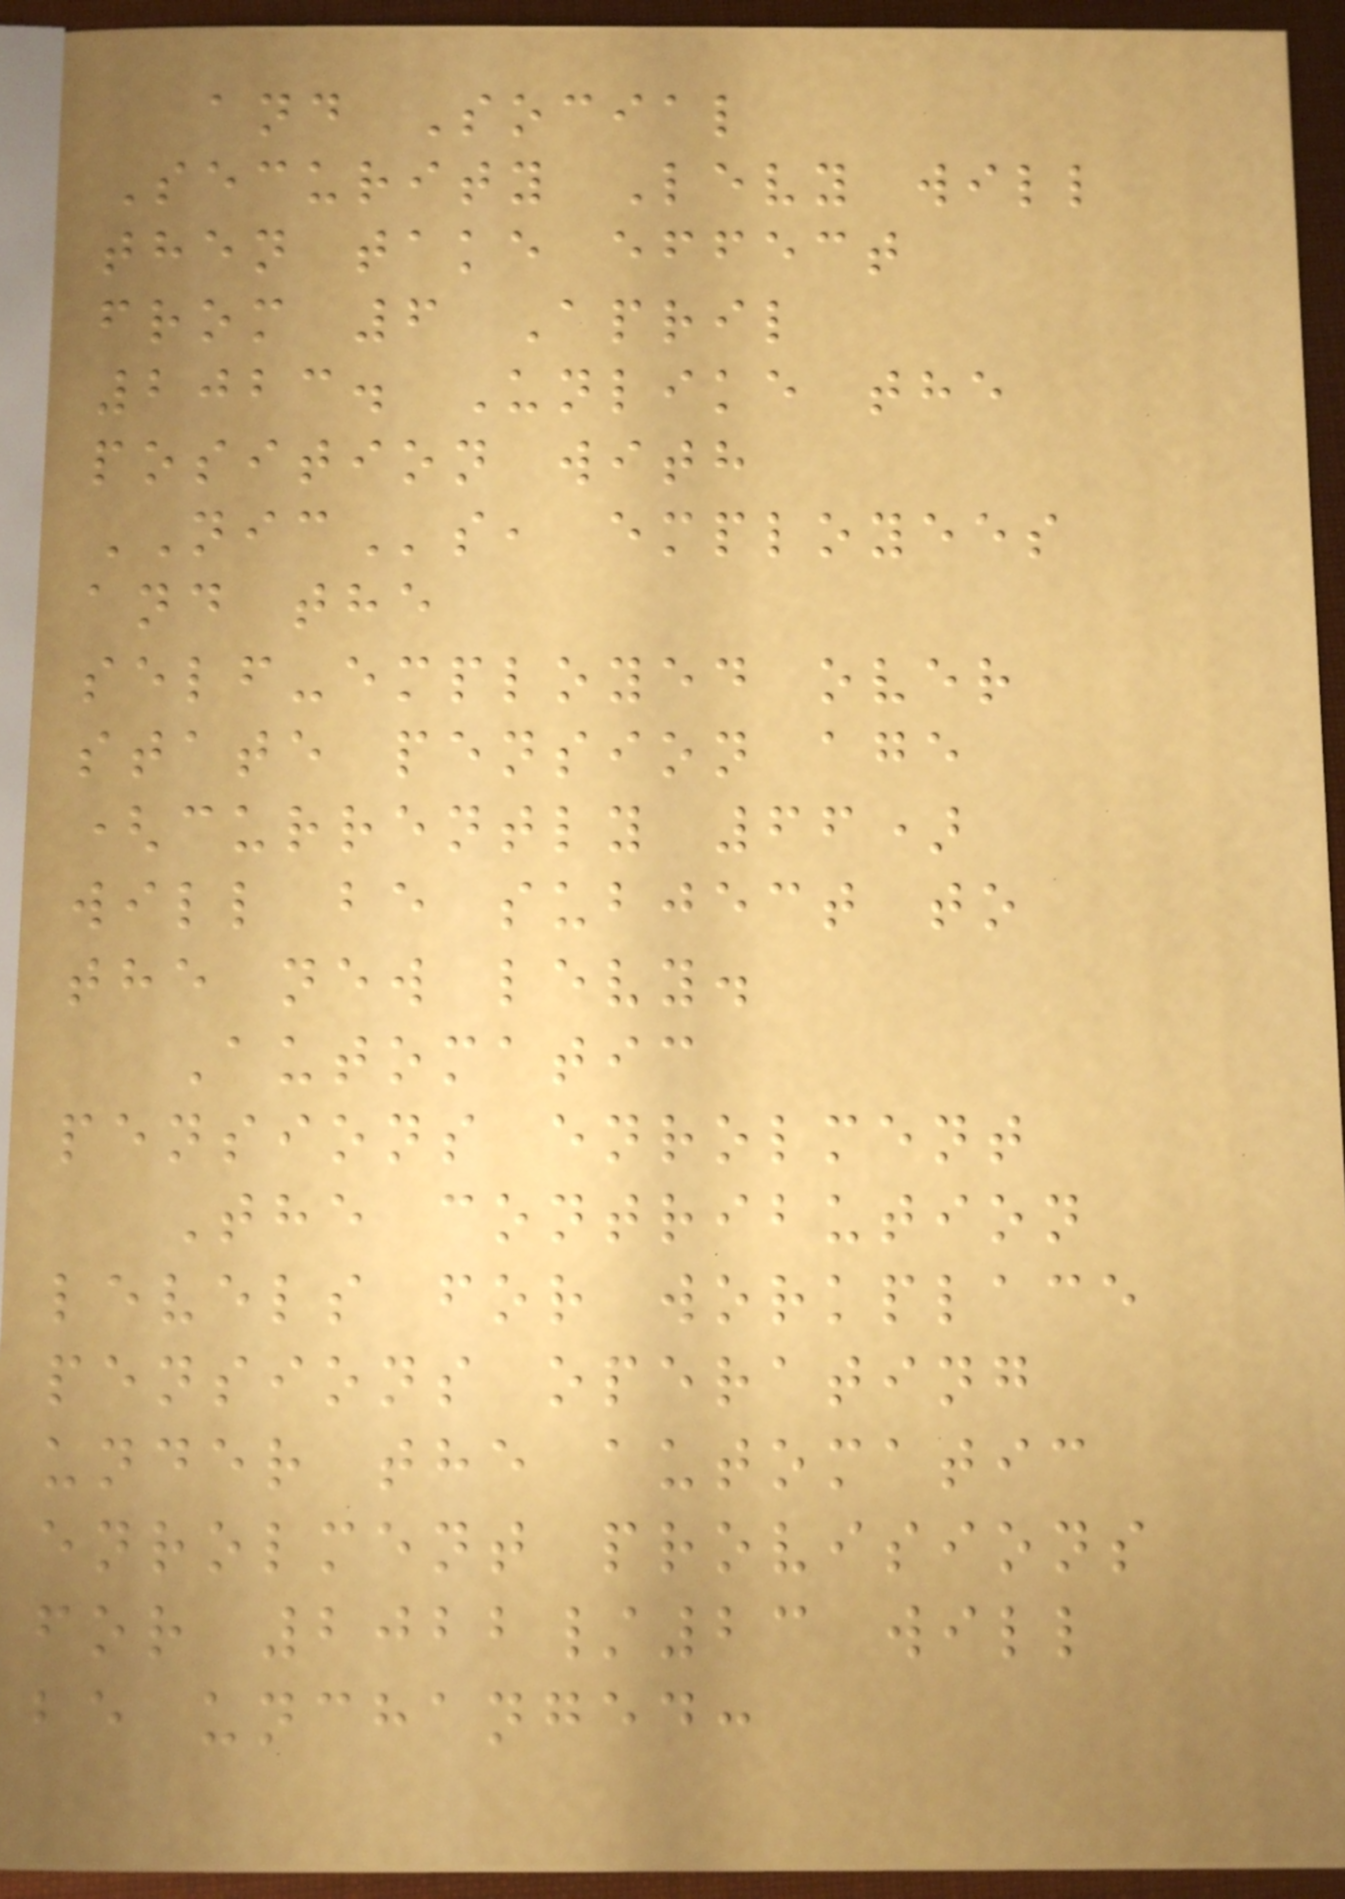and Social
Security Levy will
then take effect
from 6 April
2023. Unlike the
position with
NICs, employees
and the
self-employed over
state pension age
(currently 66)
will be subject to
the new levy.
Automatic
pensions enrolment
The contribution
levels for workplace
pensions operating
under the automatic
enrolment provisions
for 2022/23 will
be unchanged:
